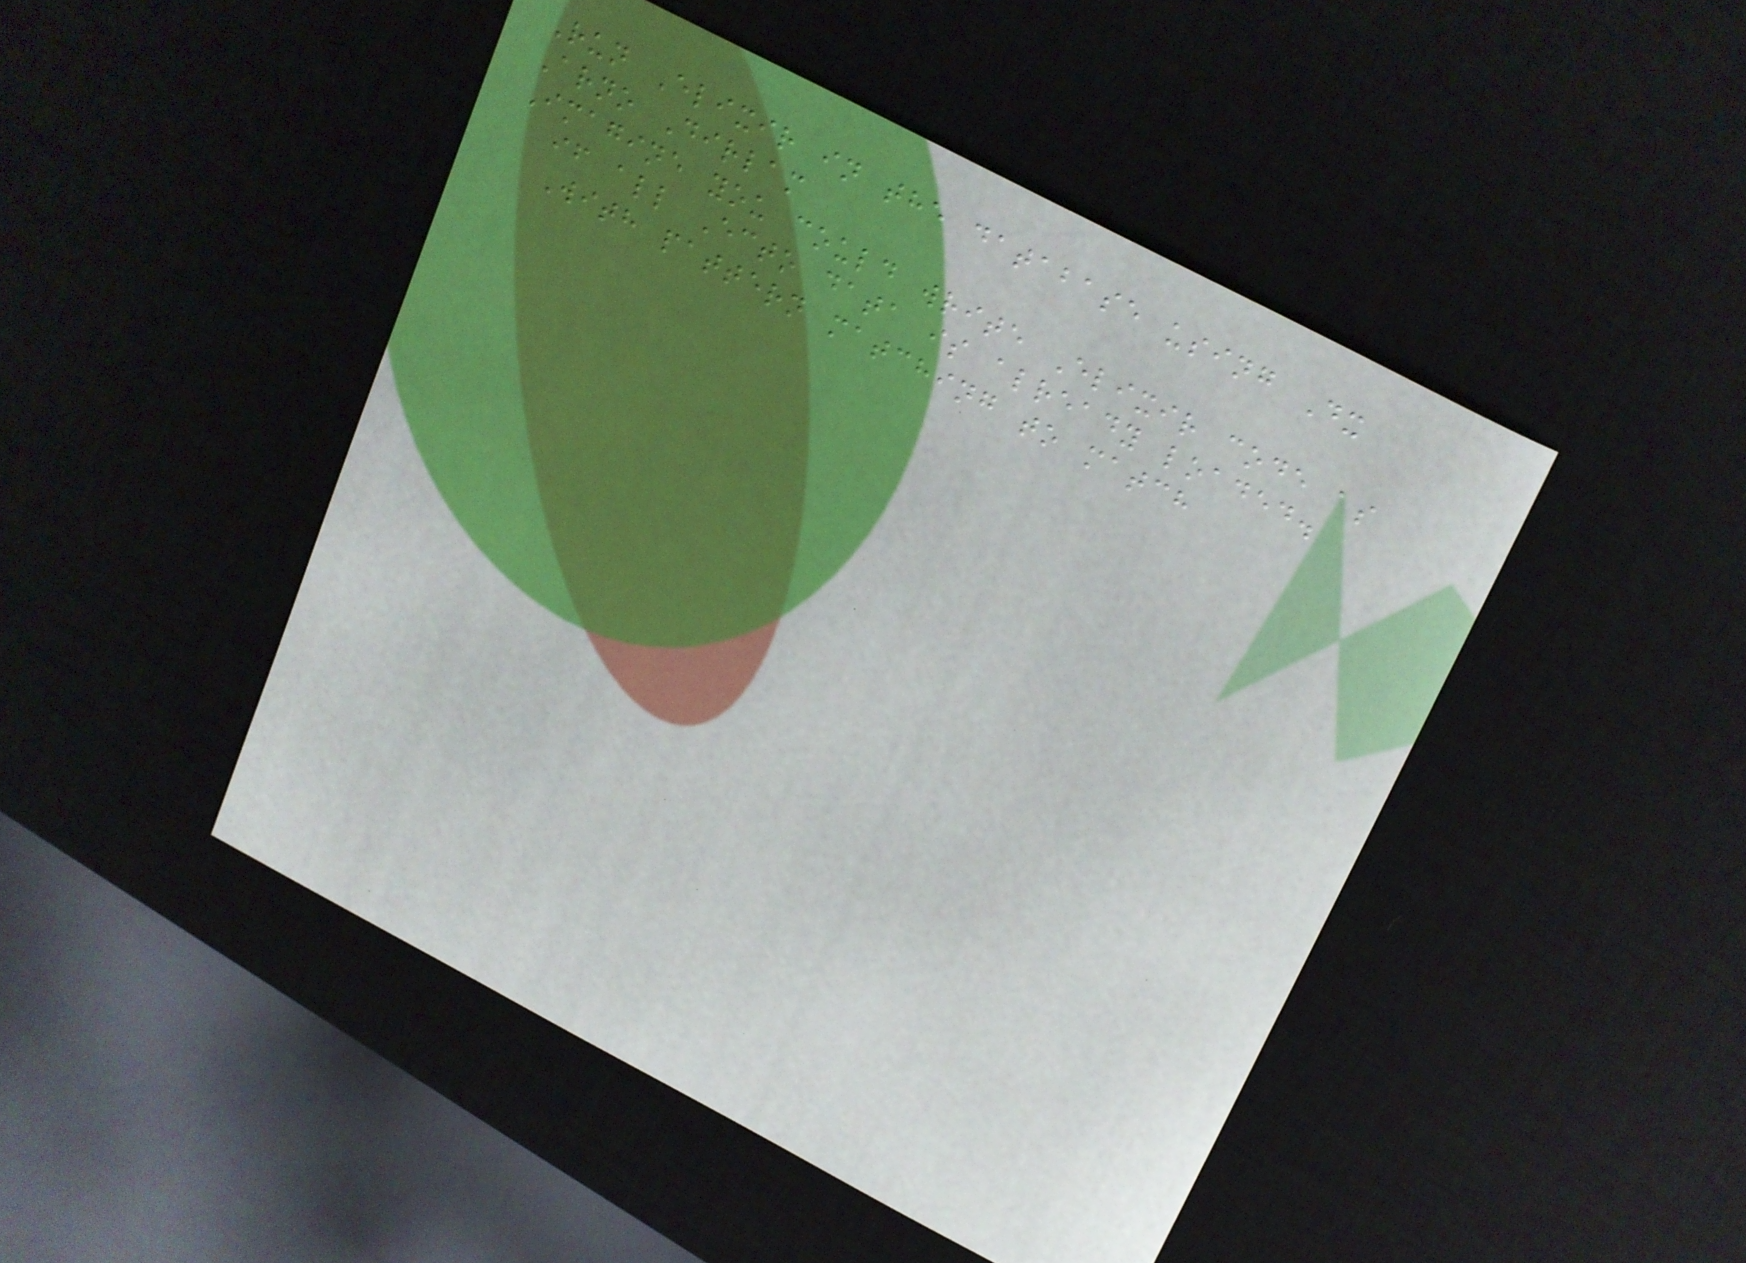Run Elixir in the database using Dx
Arno Dirlam
Imagine you could write Elixir code as
if all Ecto data is already loaded.
With pattern matching to match
